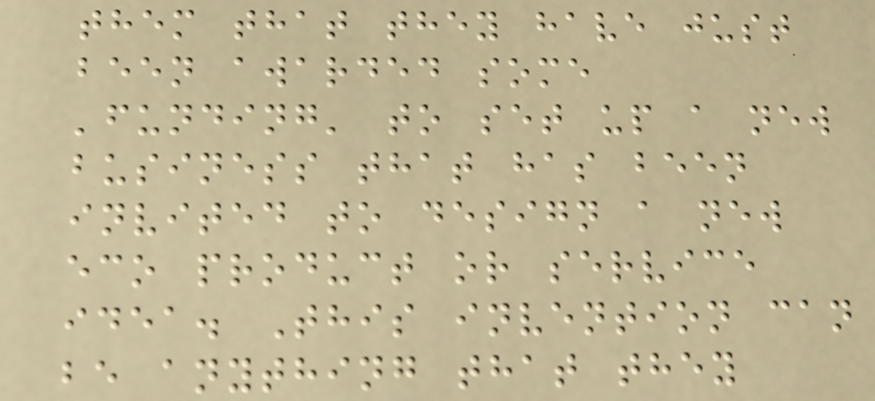them that they have just
been awarded some
'funding' to set up a new
business that has been
invited to design a new
eco product or service
idea. This invention can
be anything that they
